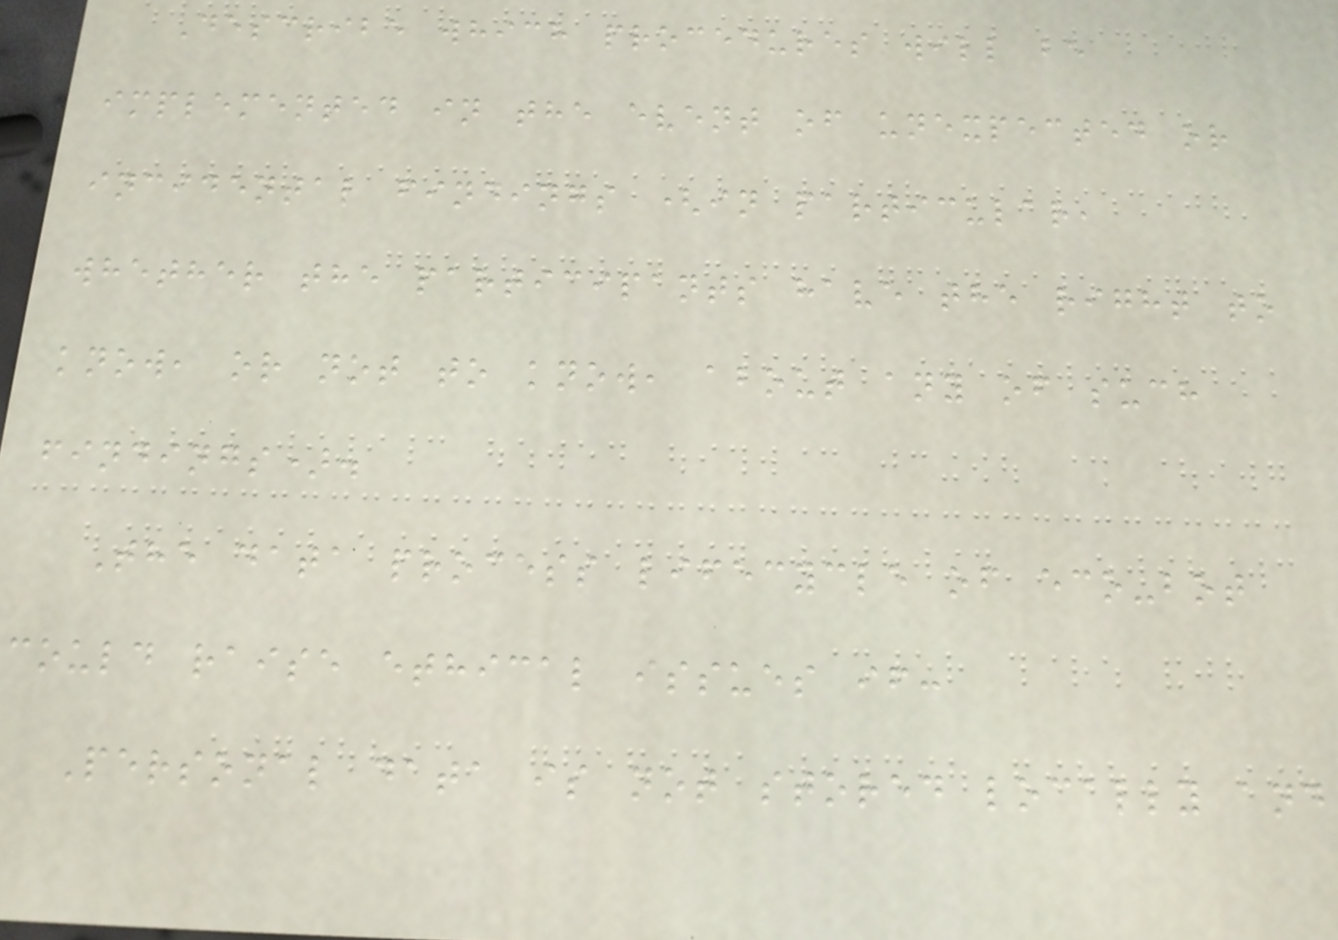Describe which procedures will be
implemented in the event of unexpected or
incidental findings (in particular,
whether the participants have the right to
know, or not to know, about any of such
findings).
The data process lifecycle of eco-bot
could raise ethical issues if:
Personal data is not stored locally and
